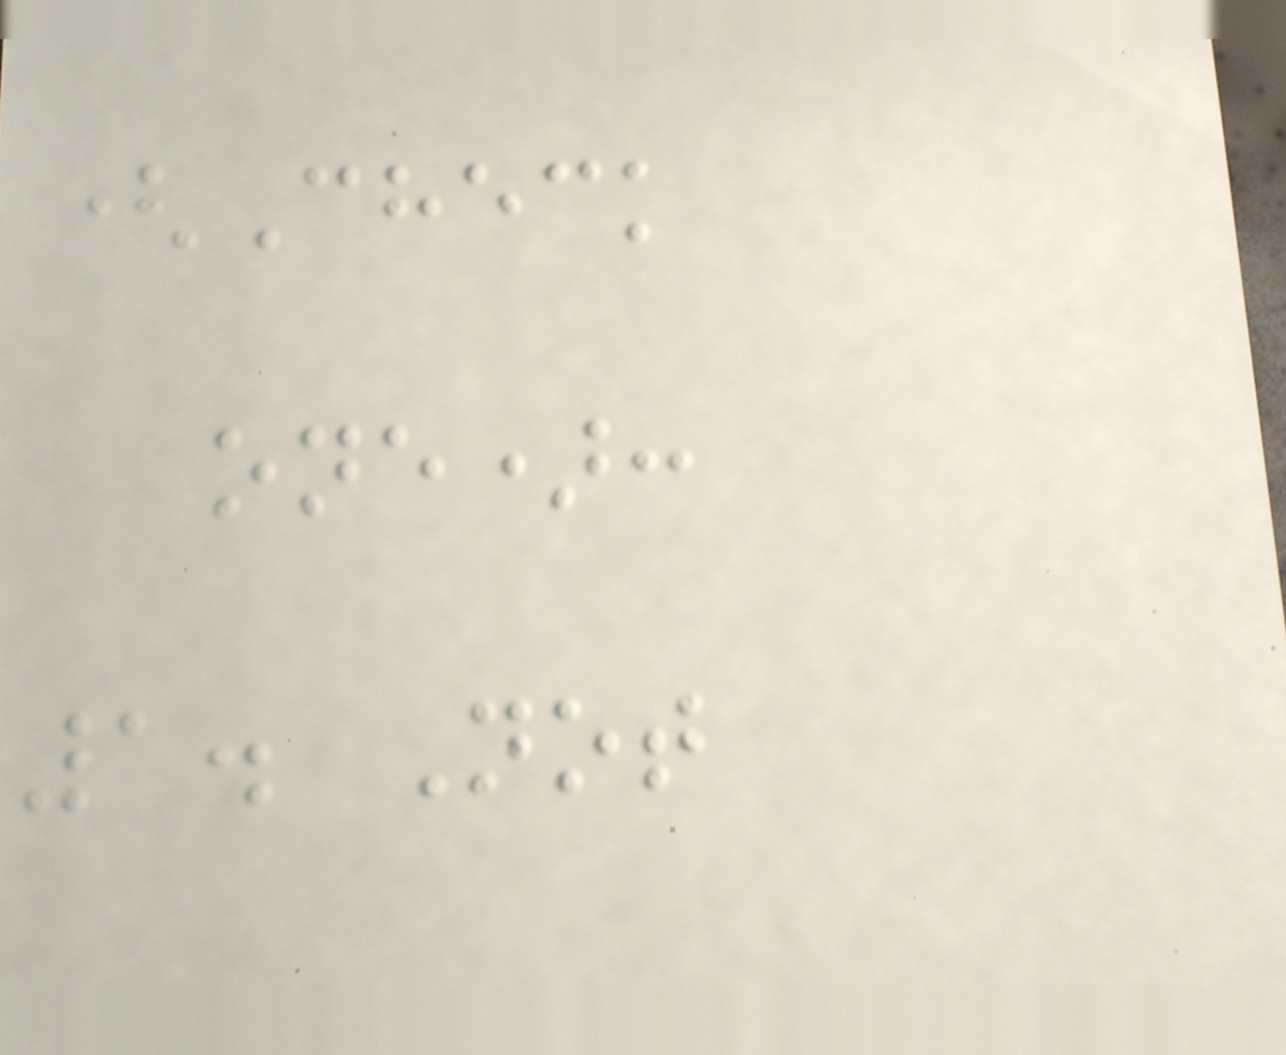(Check
one):
1. Not
